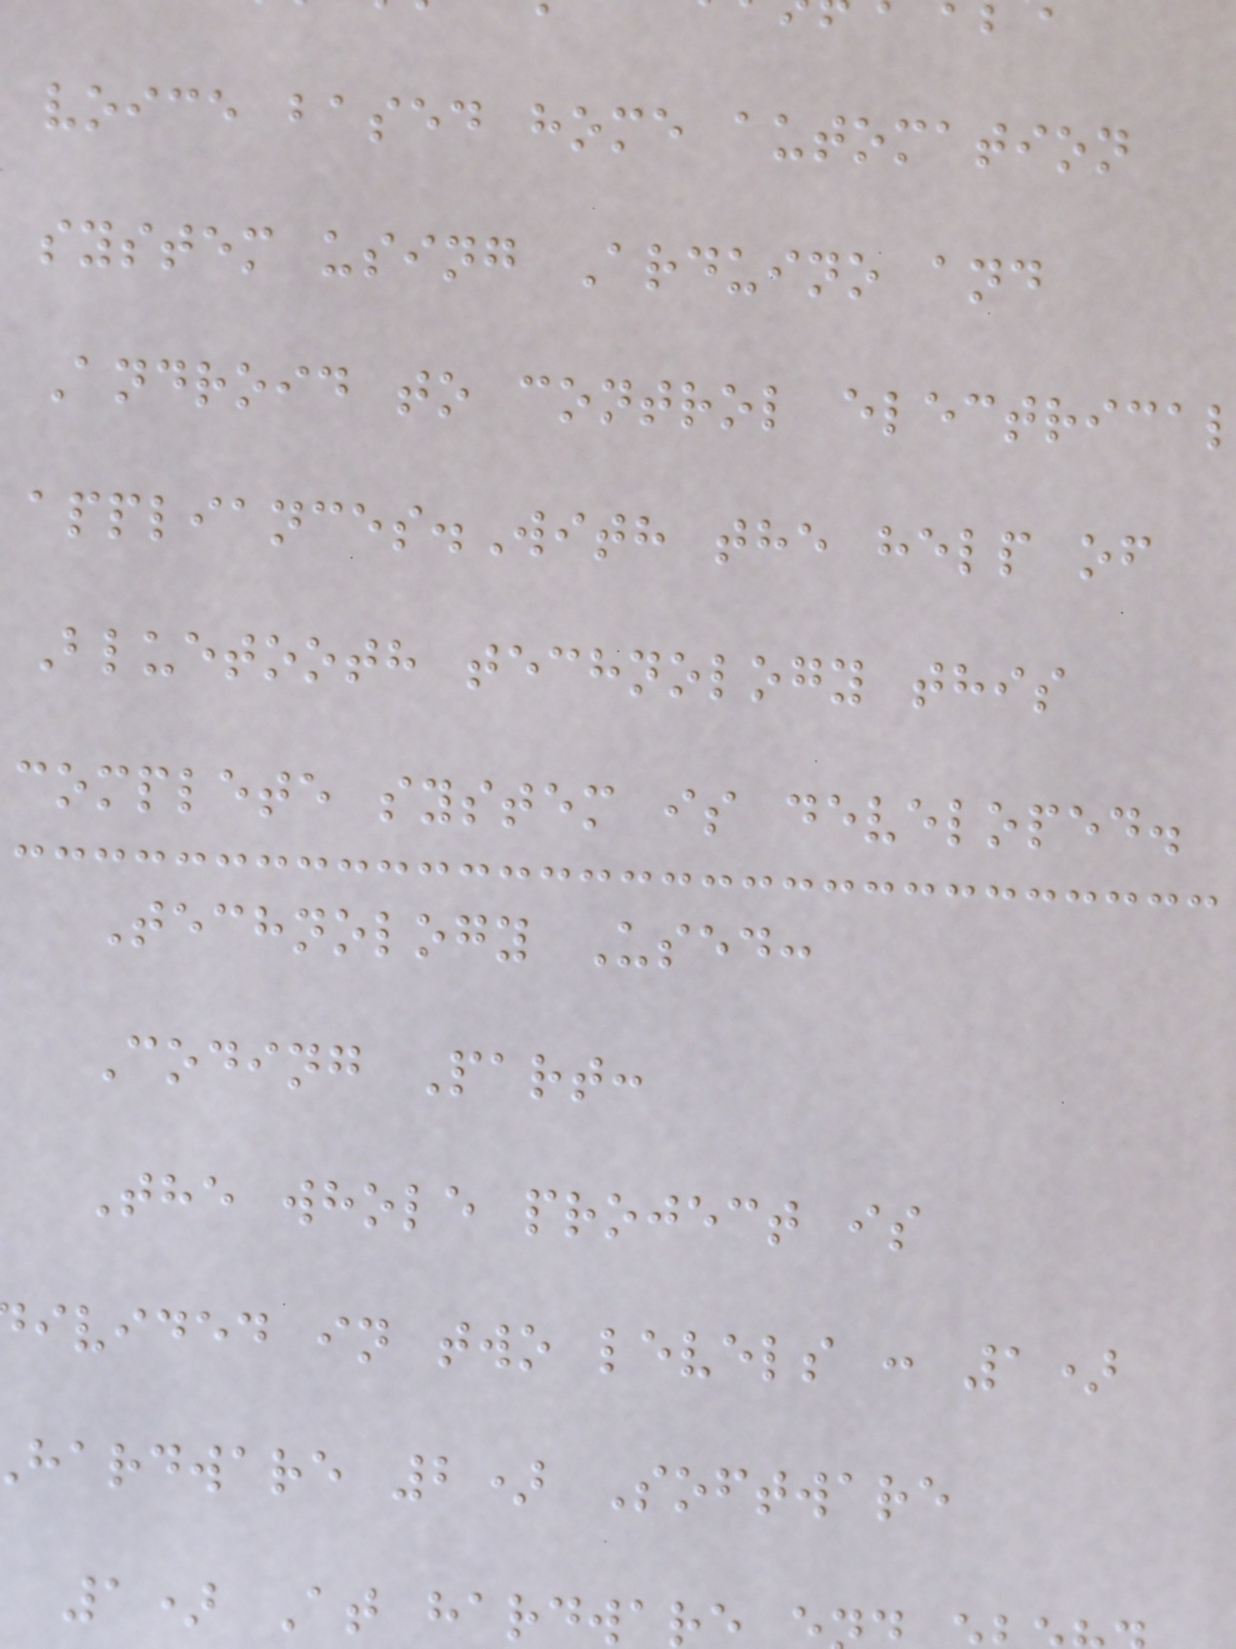voice based home automation
system using Arduino and
Android to control electrica
appliances.With the help of
Bluetooth technology this
complete system is developed.
Technology Used:
Coding Part:
The whole project is
ivided in two levels : 1)
hardware 2) Software
1) At hardwar
